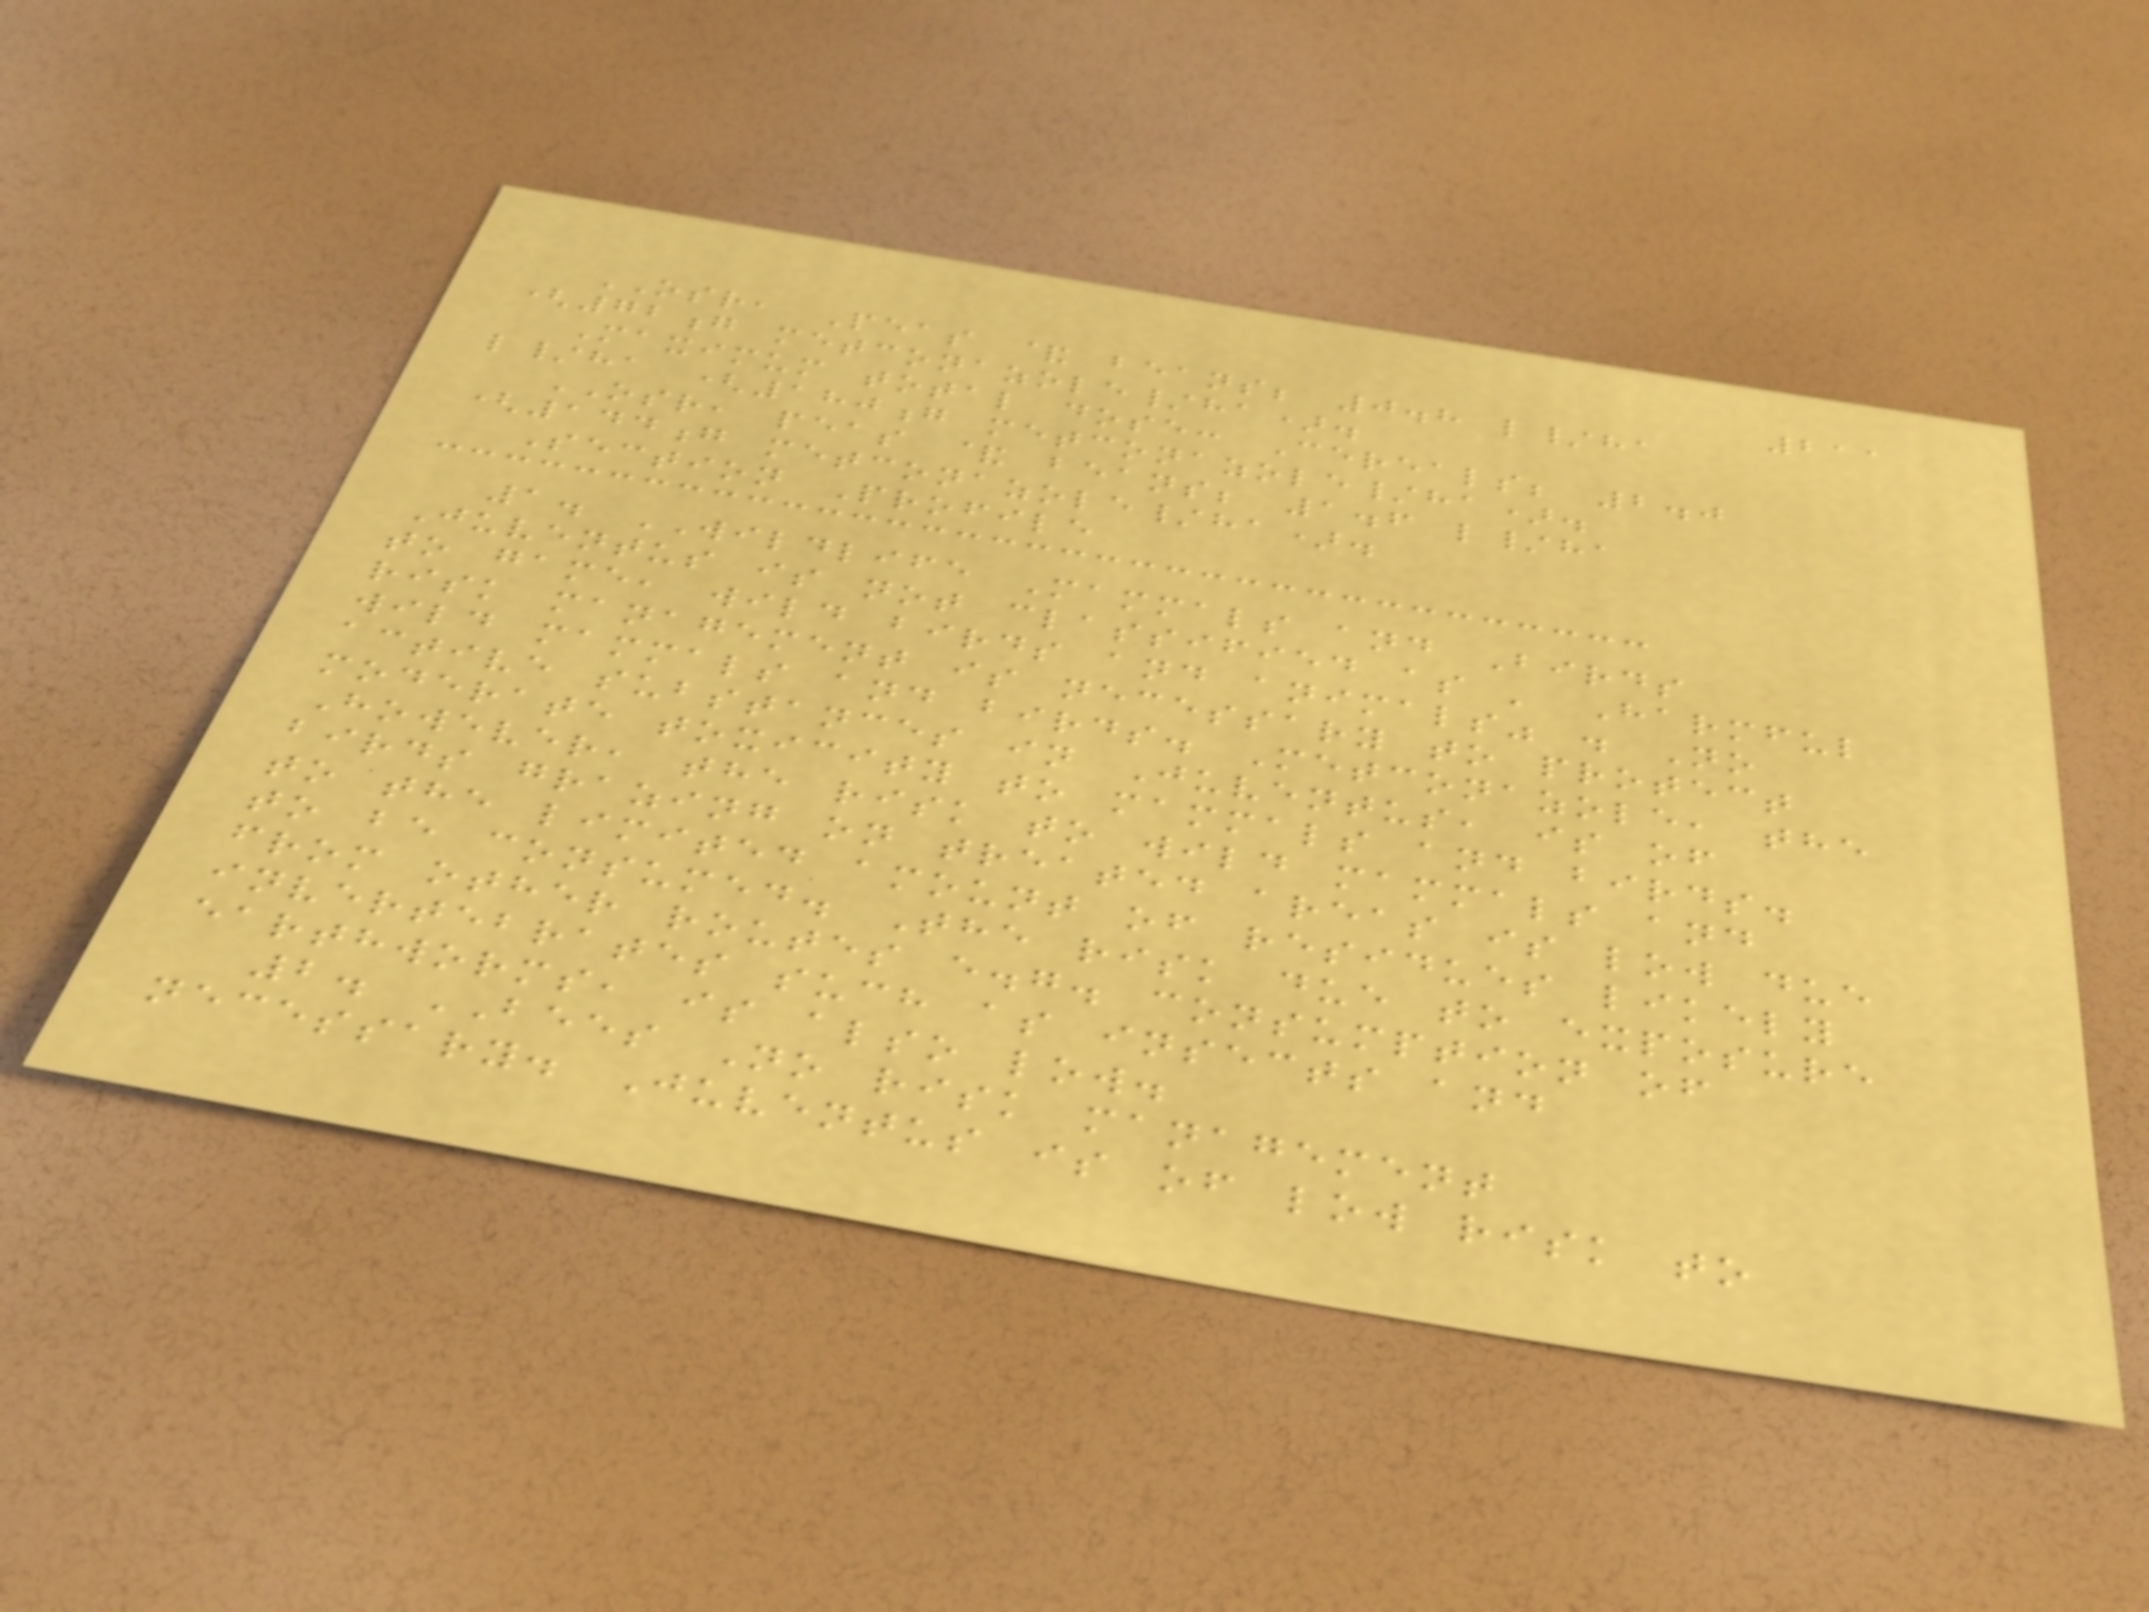211
OSR, Peas & beans; 0.8 l/ha
(72g metconazole/ha).
Maximum total dose: Cereals; 2.0
l/ha (180g metconazole/ha).
OSR, peas & beans; 1.6 l/ha
(144g metconazole/ha).
Section Profile
1. WILDLIFE Mammals and Birds
Juventus is not classified as ' Harmful
to game, wild birds and animals" . No
risk management is necessary to protect
wild mammals and birds. Metconazole, the
active substances in Juventus, is of
moderate toxicity to mammals and birds.
However, the risk to wild mammals and
birds grazing on treated areas is low due
to the limited amount of residues likely
to be consumed. The risk due to exposure
from other routes e.g. consumption of
invertebrates such as insects and
earthworms, is also low.
2. BEES No risk management
necessary. Juventus is of low risk to
